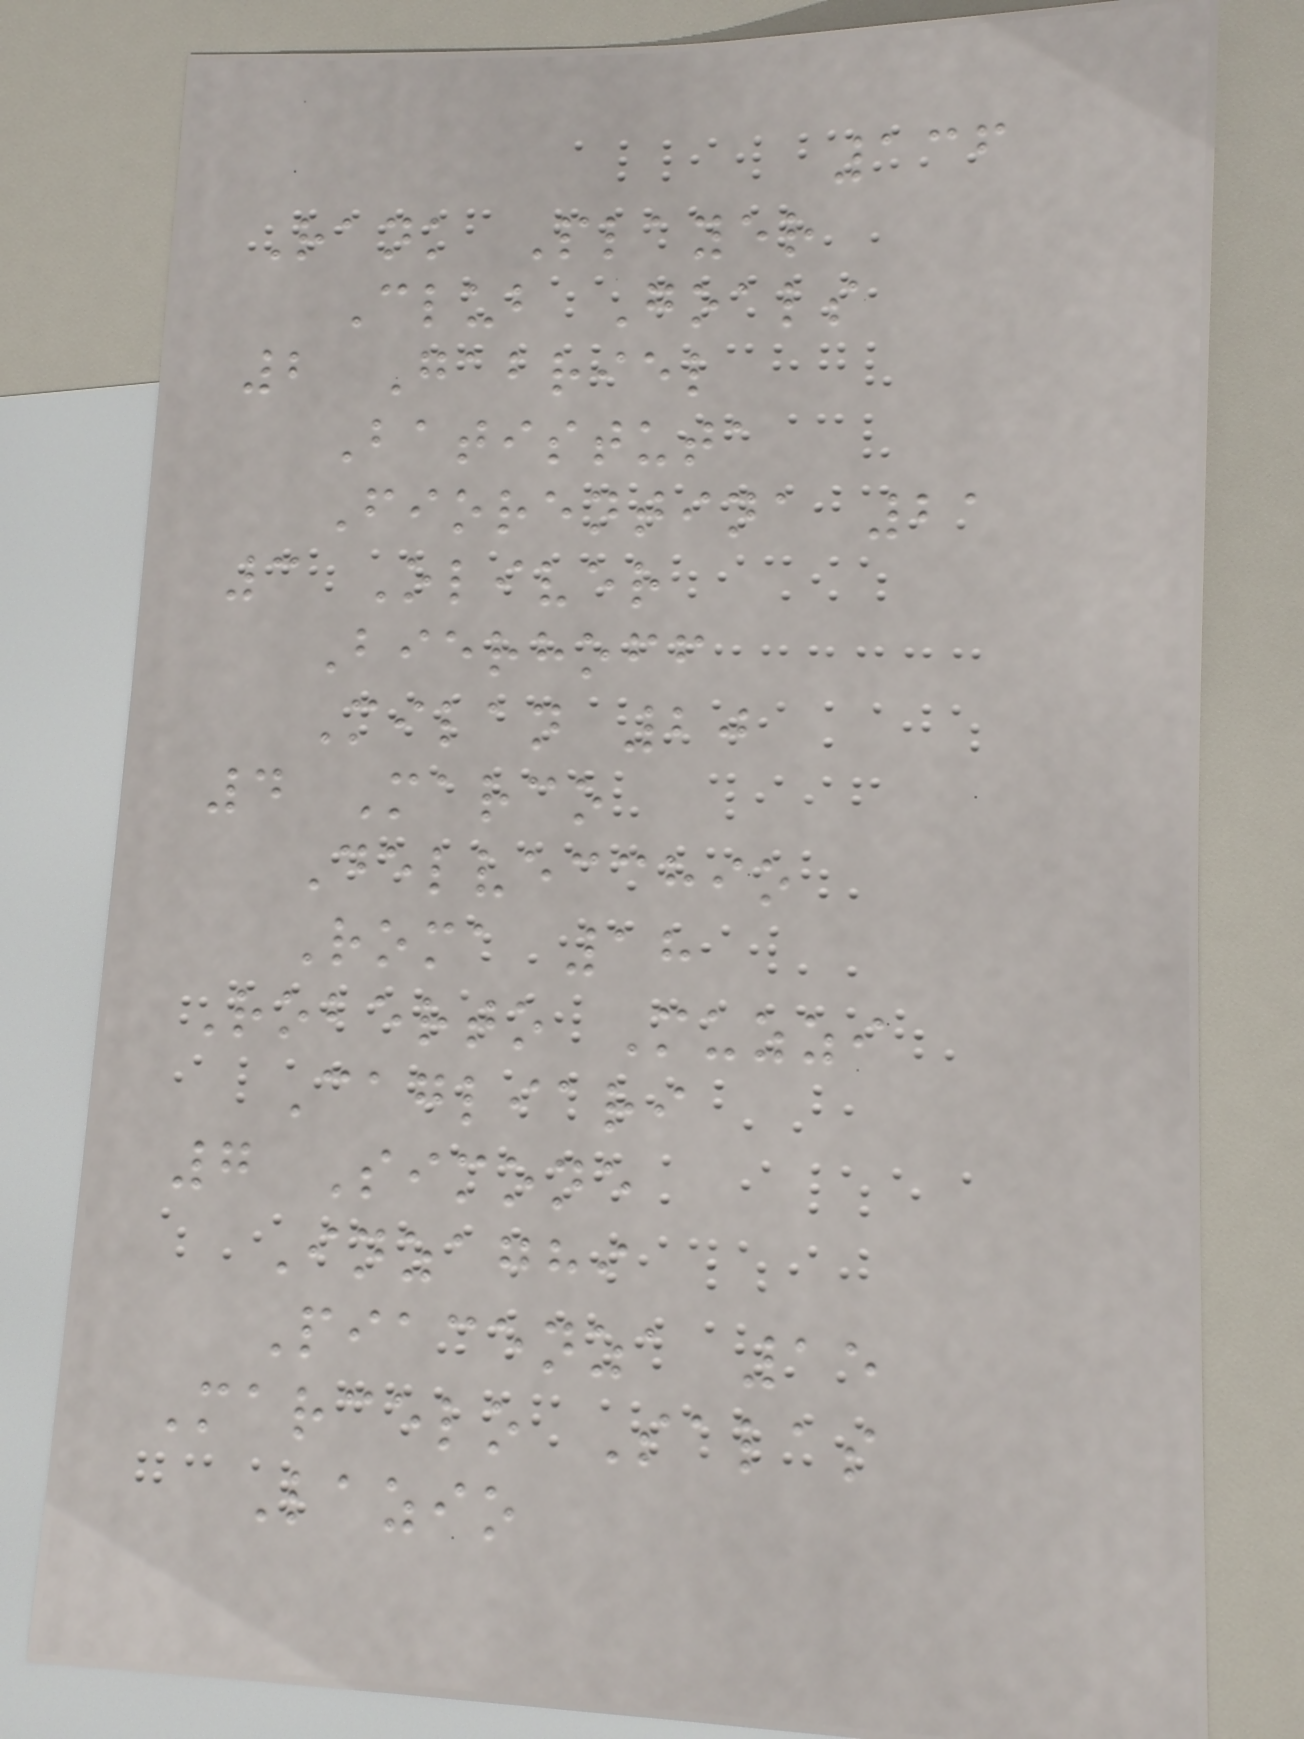136
Rank Player
Club Goals
2 Gabriel
Batistuta
Fiorentina 21
3 Oliver
Bierhoff
Milan 20
4 Marco
Delvecchio
Roma 18
Roberto Muzzi
Cagliari
7 Simone
Inzaghi
Piacenza 15
Marcelo Salas
Lazio
